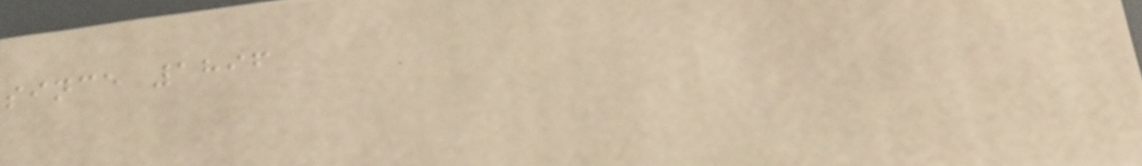since 1896
